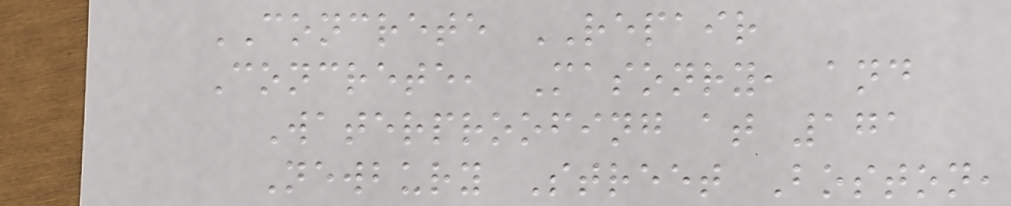CONCRETE REPAIR
Concrete, Masonry, and
Waterproofing at 171
Newbury Street Boston,
